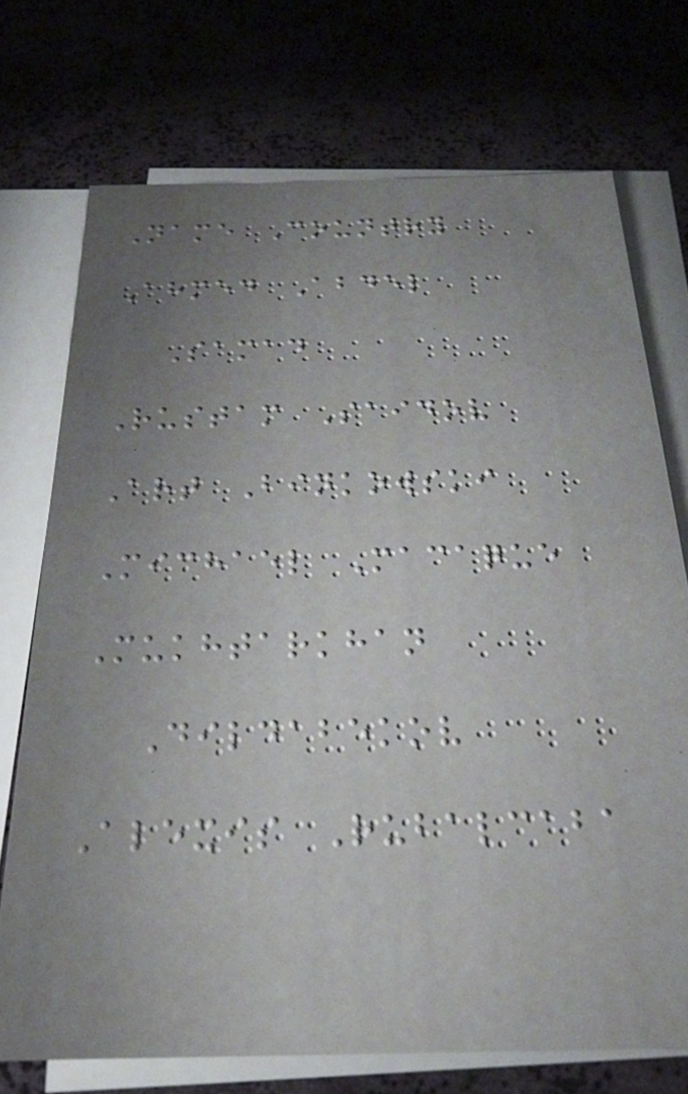Name Country
Ahmed Abdel
Samad
Rustam Saidov
Art Binkowski
Michael Macaque
Mukhtarkhan
Dildabekov
Alexis Rubalcaba
